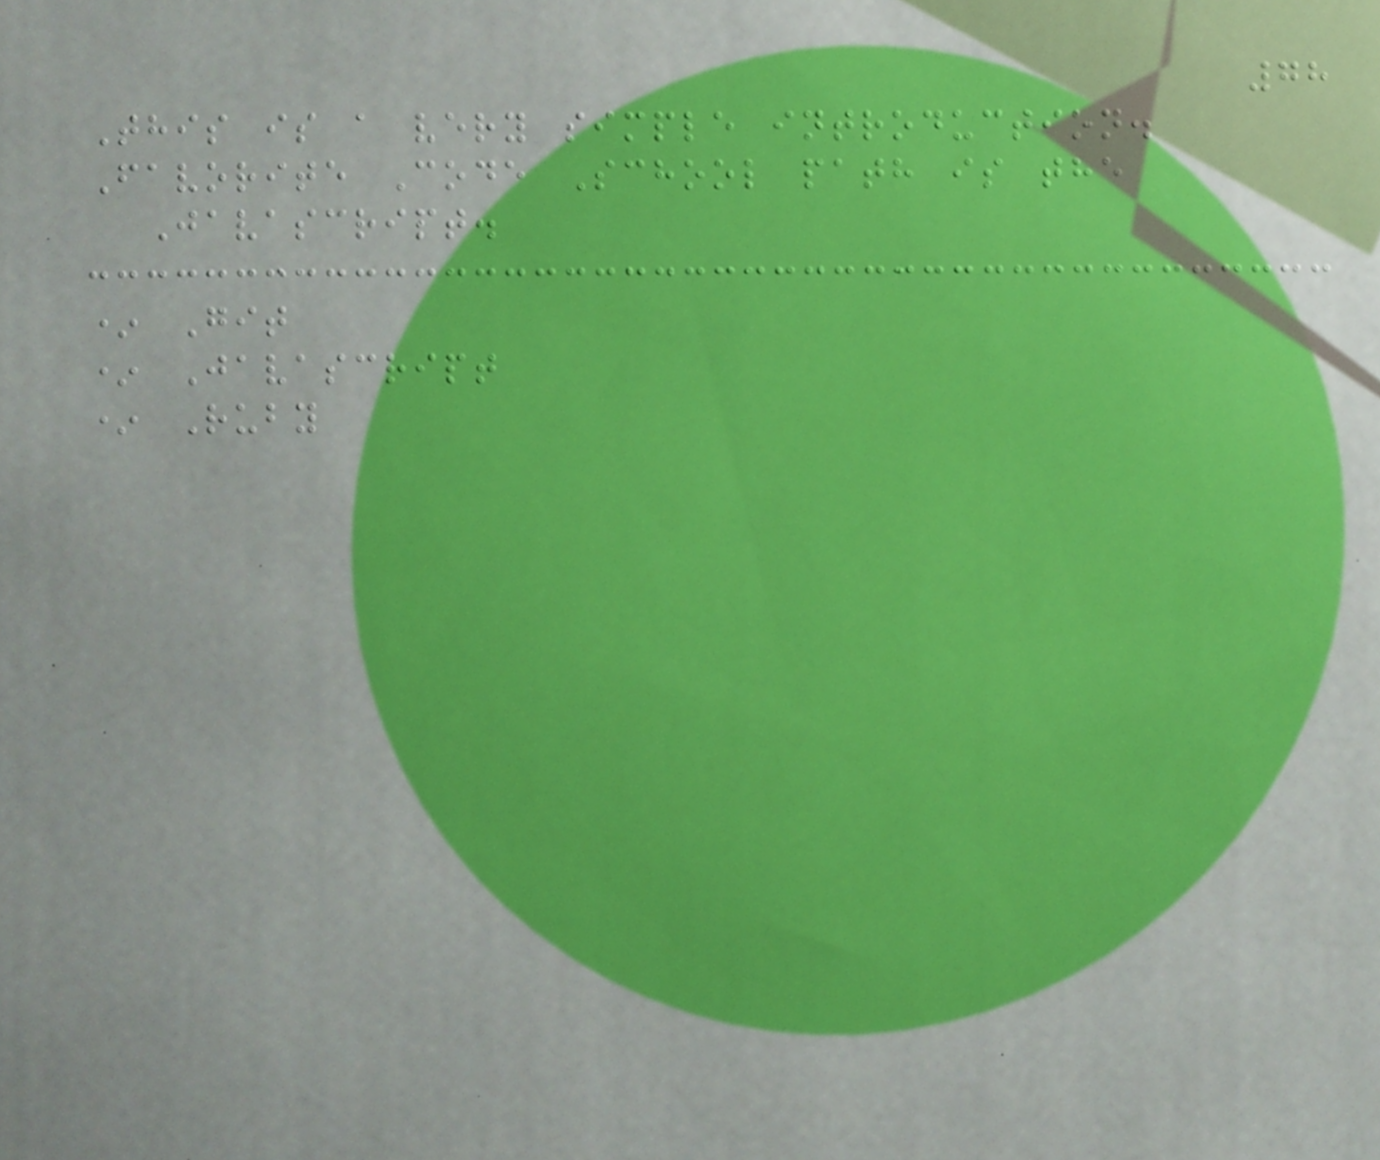78
This is a very simple introduction.
Favorite Code School path is the
Javascript.
* Git
* Javascript
* Ruby
